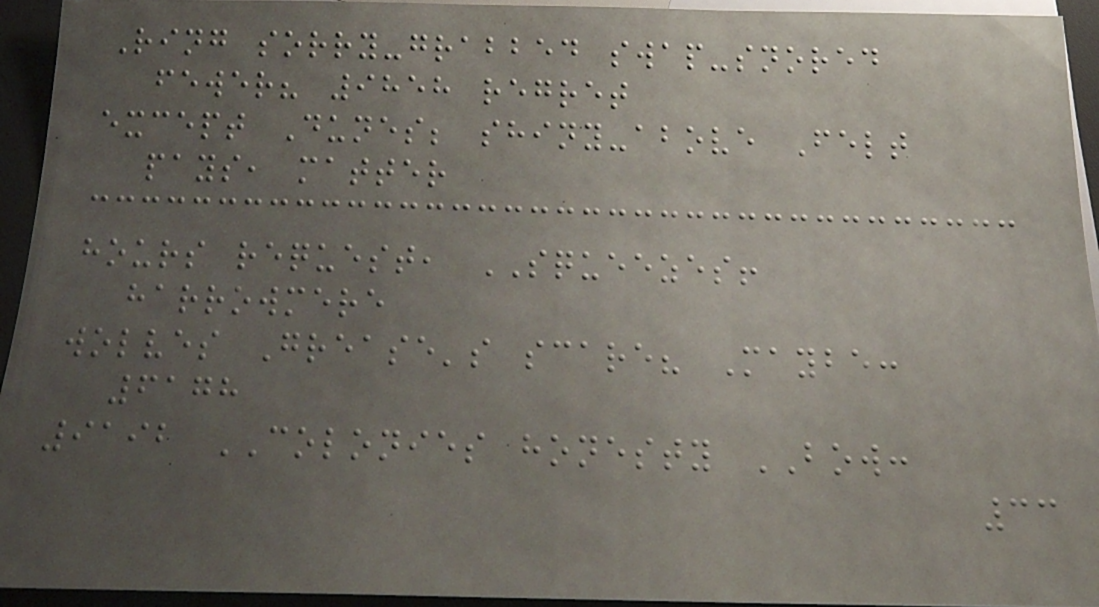Ring sorry-grabbed swap-snored
fewer? 9858 regret
except Dunes; shiny-above Felt
pays, matter
hours request, SQUEEZES!
harrowmere
wolves Grease's scare? Maybe:
6178
9192 COLONIES honesty BOW:
33
